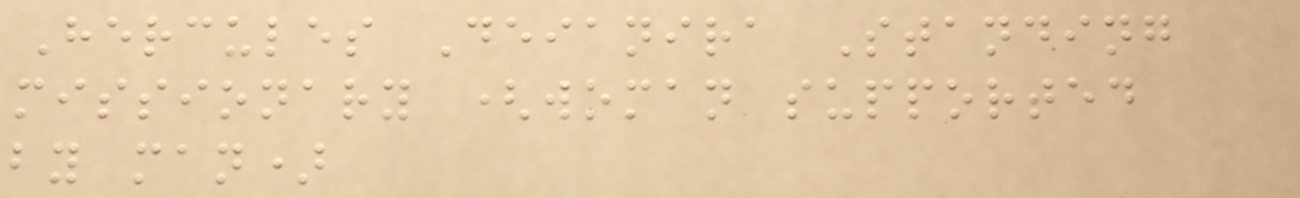Hercules Deianira Standing
missionary (woman supported
by man)
